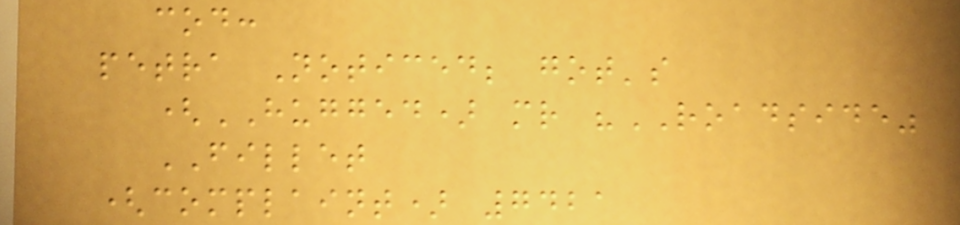cod:
petra Noticed; got's
(HUGGED) mr "ROADSIDE"
FILLET
(complaint) 7421
